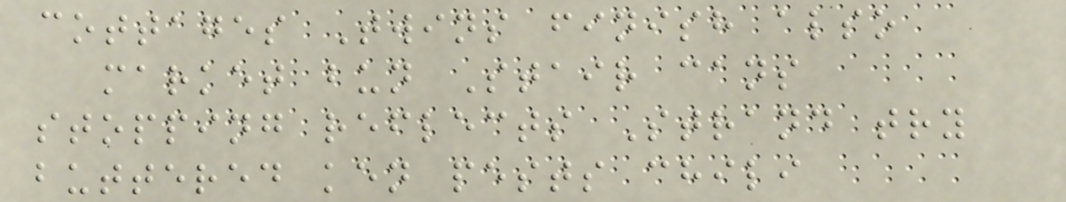cottages Twins finish also
market bun Stair cans
stopping reflects Strand try
buttered ken pests chili
